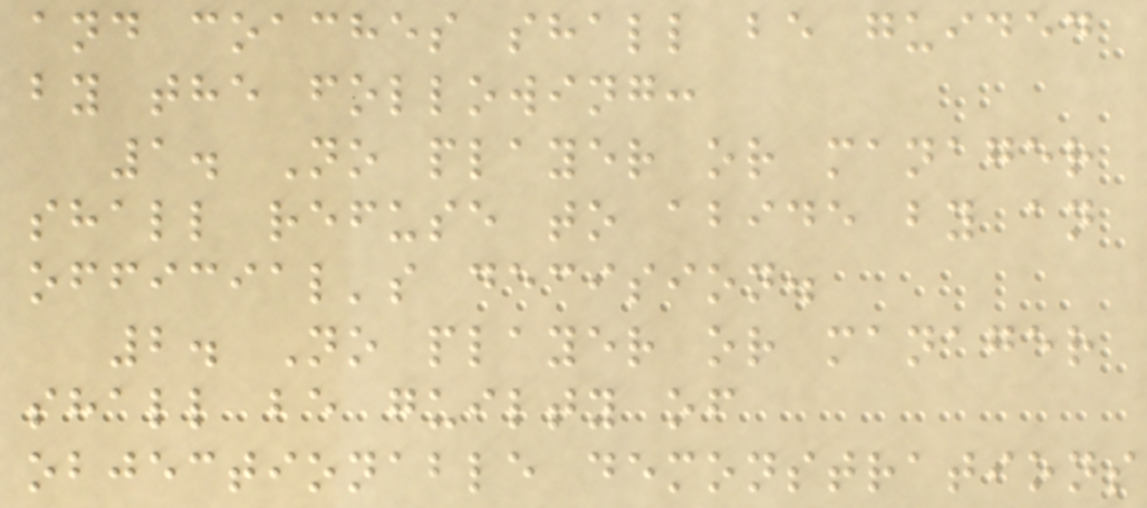and coaches shall be guided
by the following:
1. No player or manager
shall refuse to abide by an
official's decision.
2. No player or manager
shall be guilty of
objectionable demonstrations
